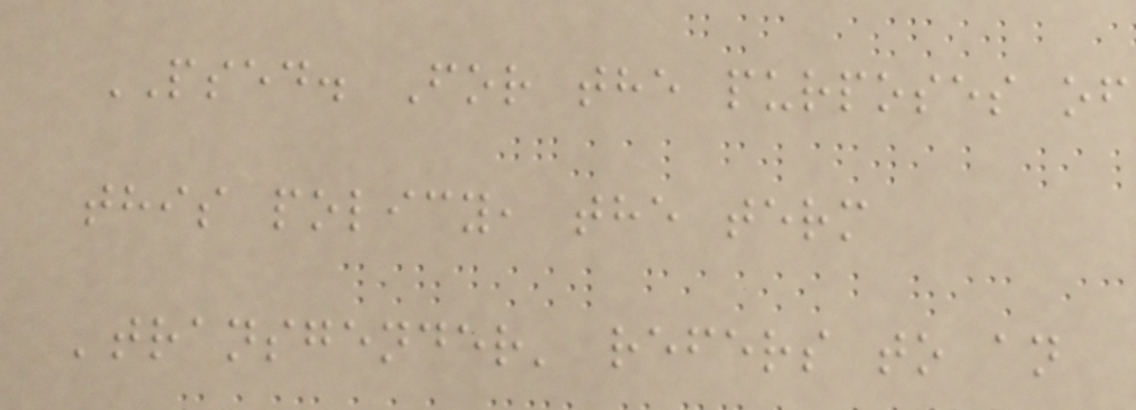PSED. For the purposes of
this policy, the term
'transgender' refers to an
